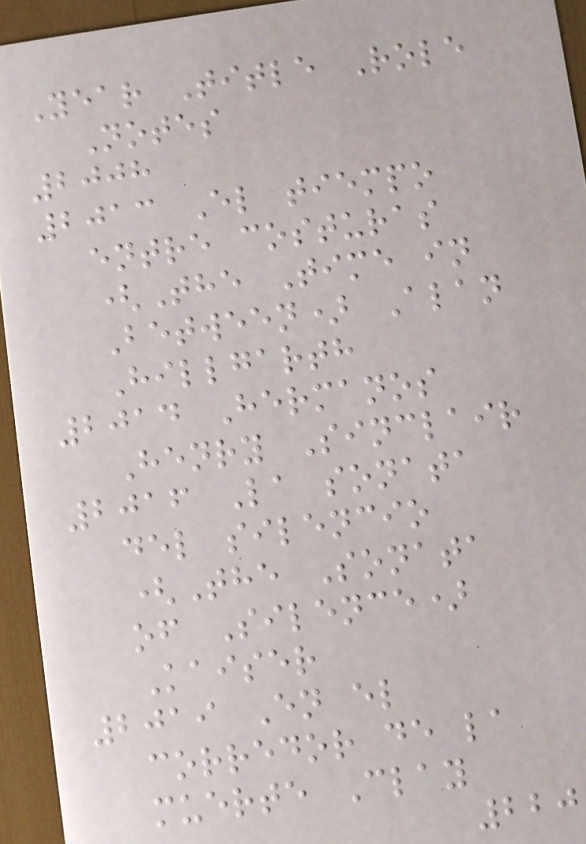Year Title Role
Notes
2008
2013 El tiempo
entre costuras
(The Time in
Between) Alan
Hillgarth
2014 Hermanos
Henry Sinclair
2016 La sonata
del silencio
(The Sonata
of Silence)
Kaiser
2019 En el
corredor de la
muerte Clay
220
